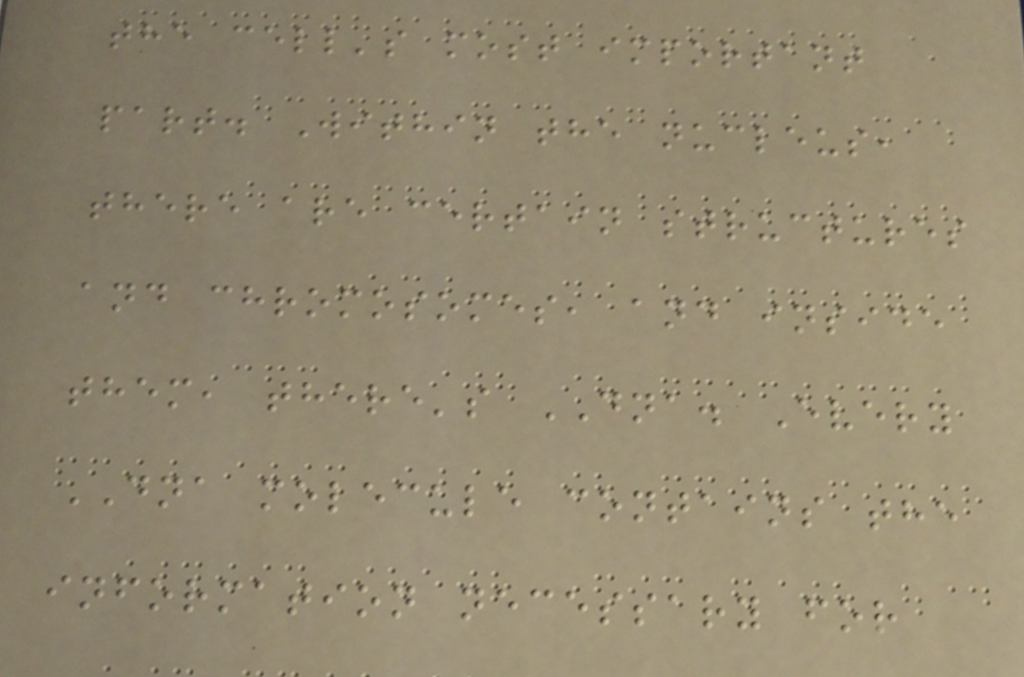the cell's most important
part. Within the nucleus,
there are certain structures
and chromosomes, and inside
them, there's DNA. Every
DNA molecule contains the
information necessary for
